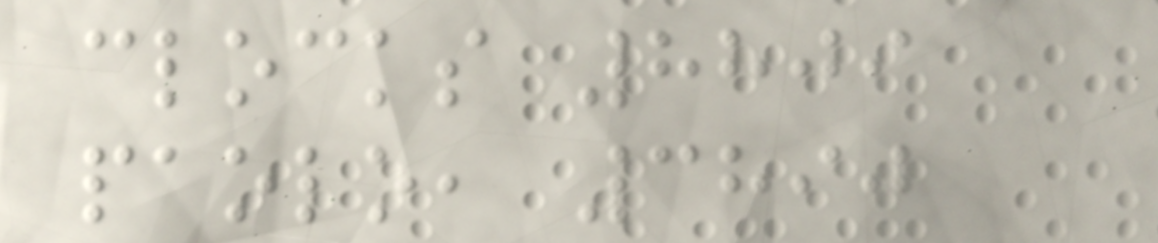clocks 8809
paolo, 3890
